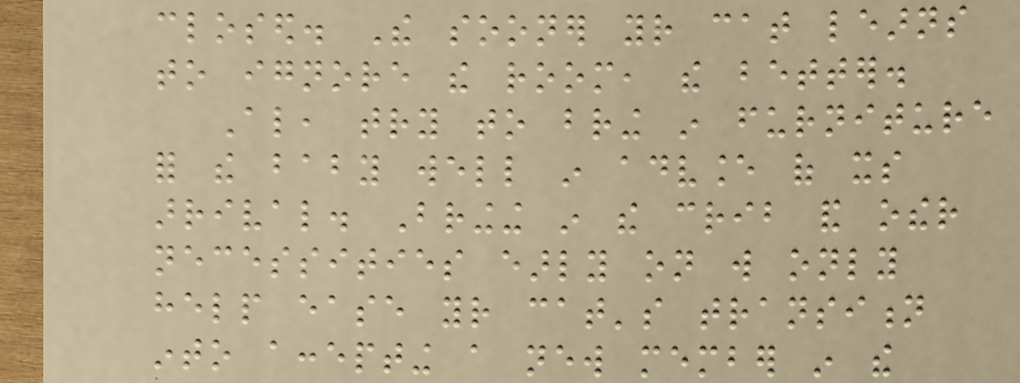closed. The sooner your cat learns
to ignore the room, the better.
Also, try to bring in furniture
for the baby well in advance of its
arrival. Bringing in the crib and other
necessities early on will only
help ease your cat's transition
into accepting a new member in the
